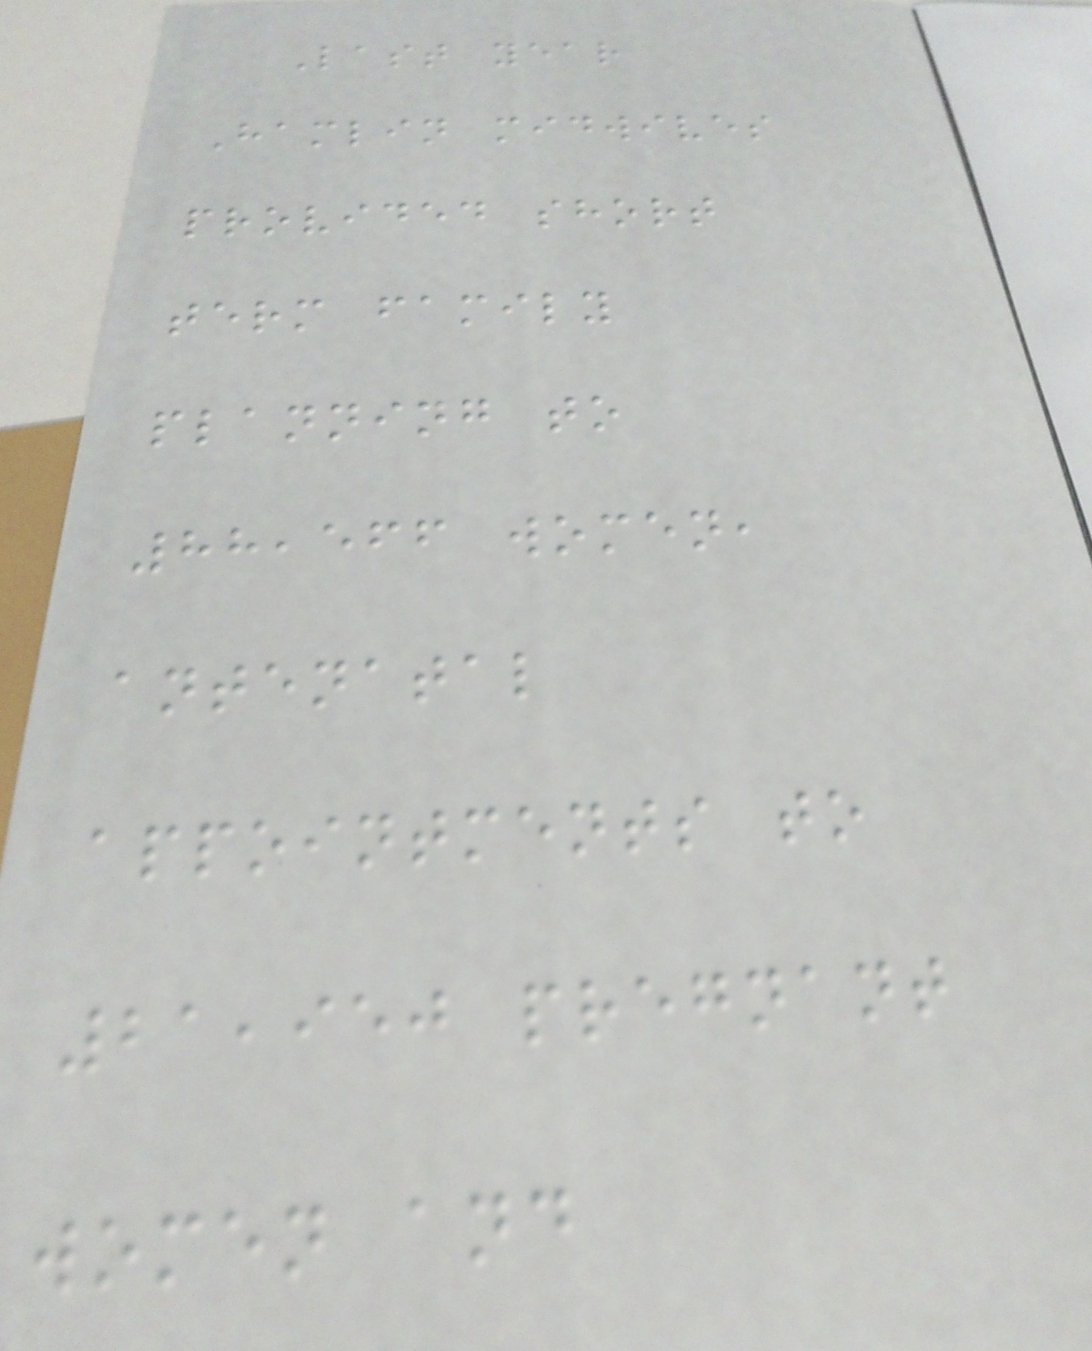Last year
Hamlin midwives
provided short
term family
planning to
88,566 women,
antenatal
appointments to
21,950 pregnant
women and
